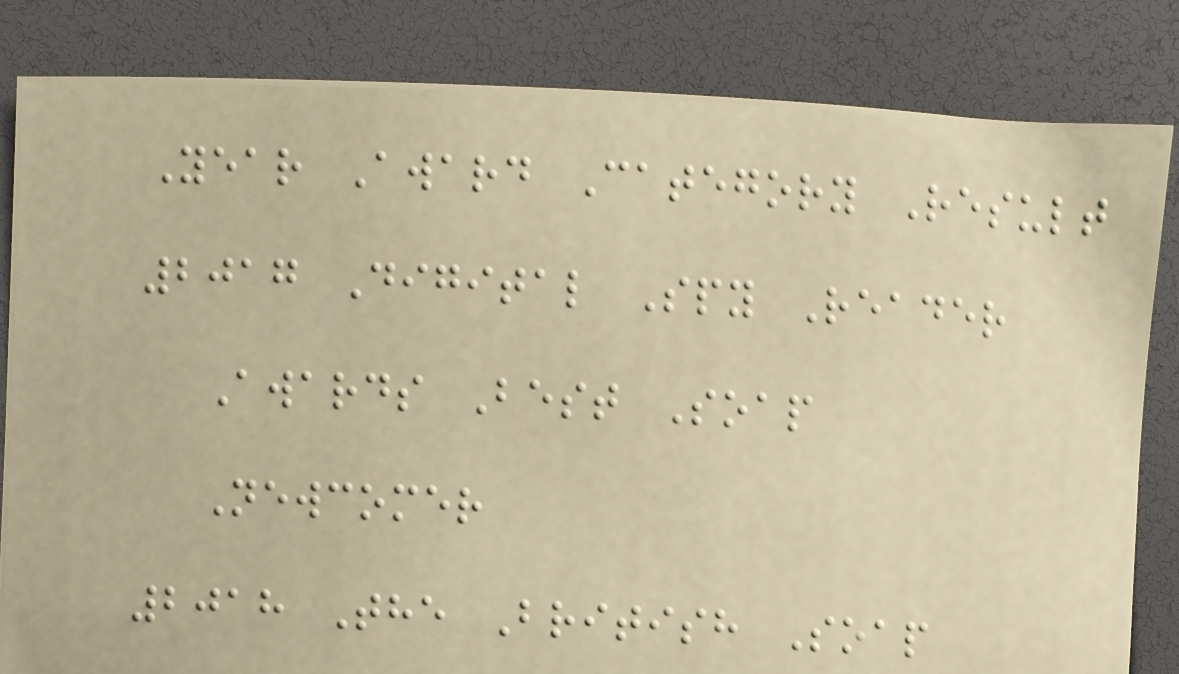Year Award Category Result
2017 Digital Spy Reader
Awards Best Soap
Newcomer
2018 The British Soap
